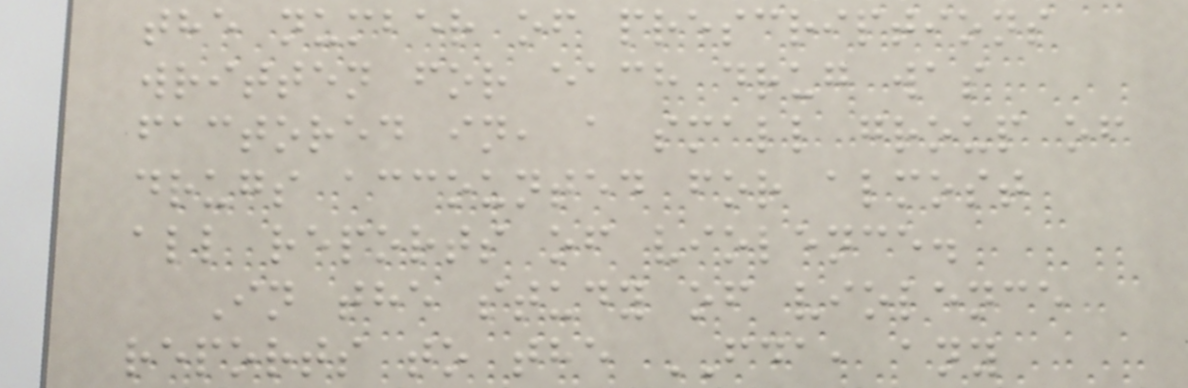the number of prescriptions
written for each drug was
factored in, a small group of
drugs accounted for almost
all reports of violence.
In the study of violence
reports to the FDA, any
